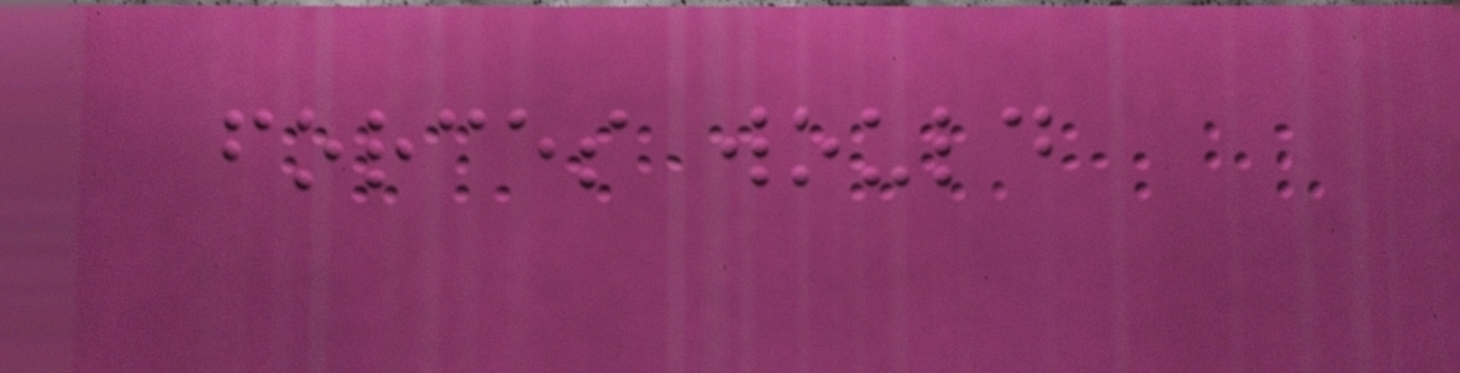forces would
